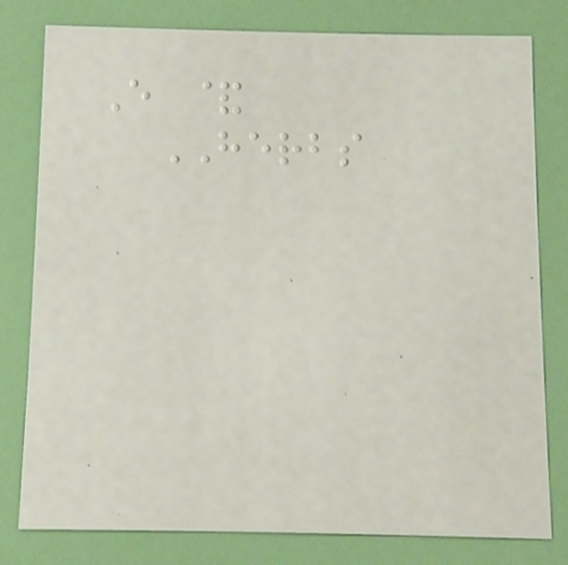E &
HERBS
